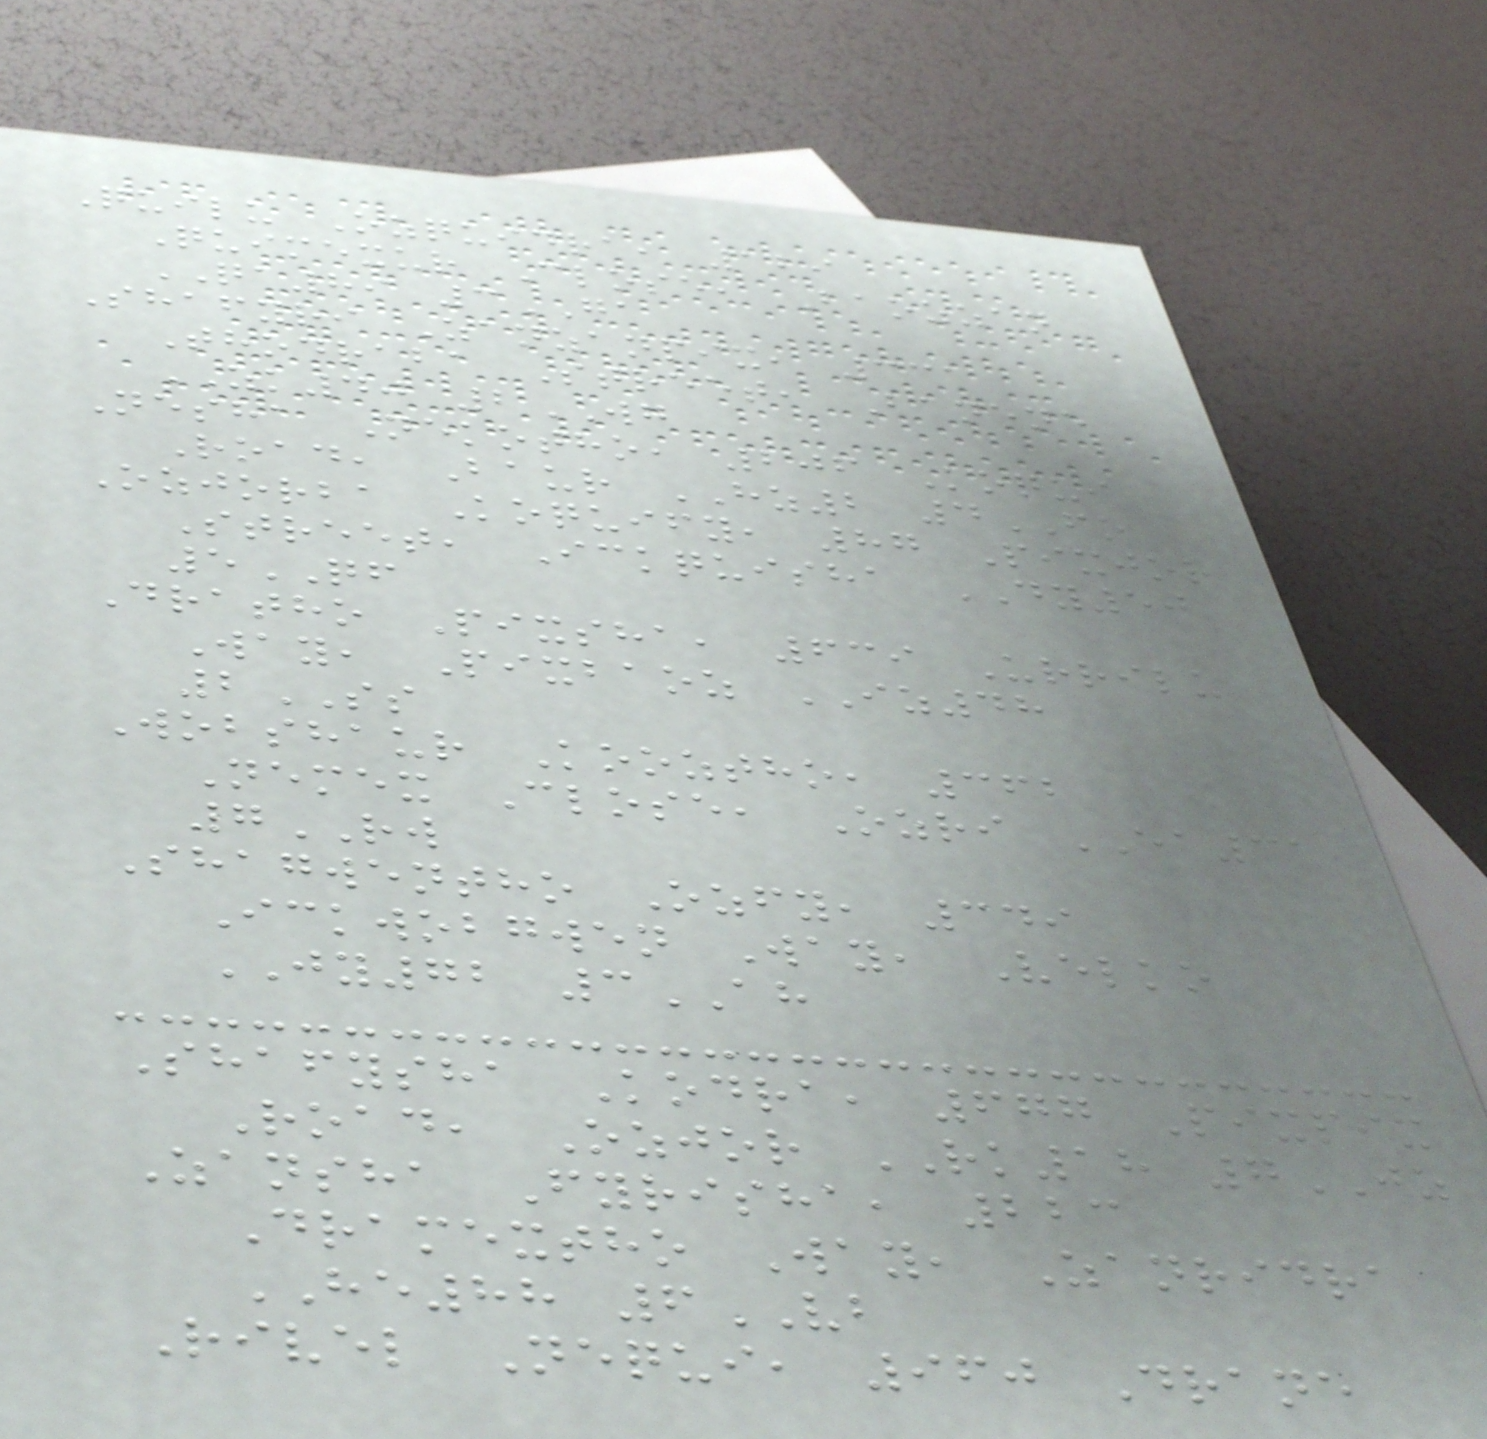Quilu Ozquidra, 129
Quimexur Close, Baozzan
QA89 3GA
Shafyri Zanzanpix, 331
Thodraba Street, Banene
ZK40 2WG
Nesha Nekotho, 206 Koqui
Road, Baur HZ2 4FO
Ozjorba Koquify, 87 Pixjor
Street, Ickquisha DY50
5QF
Dratho Pixsha, 639 Urrilu
Way, Pixbaoz IZ48
2SS
Wobshaur Kooztho, 362
Nemex Close, Ozri EA31
7RW
Shagwentho Ozfy, 349
Ickwobgwen Way, Velko
JY72 3AH
Shafysha Kodra, 677 Pixpix
Road, Ozjor RK18 7JZ
Zansha Fyrisha, 223
Dramextho Way, Zanridra
HE88 6VB
Rivel Nequi, 960 Drane
